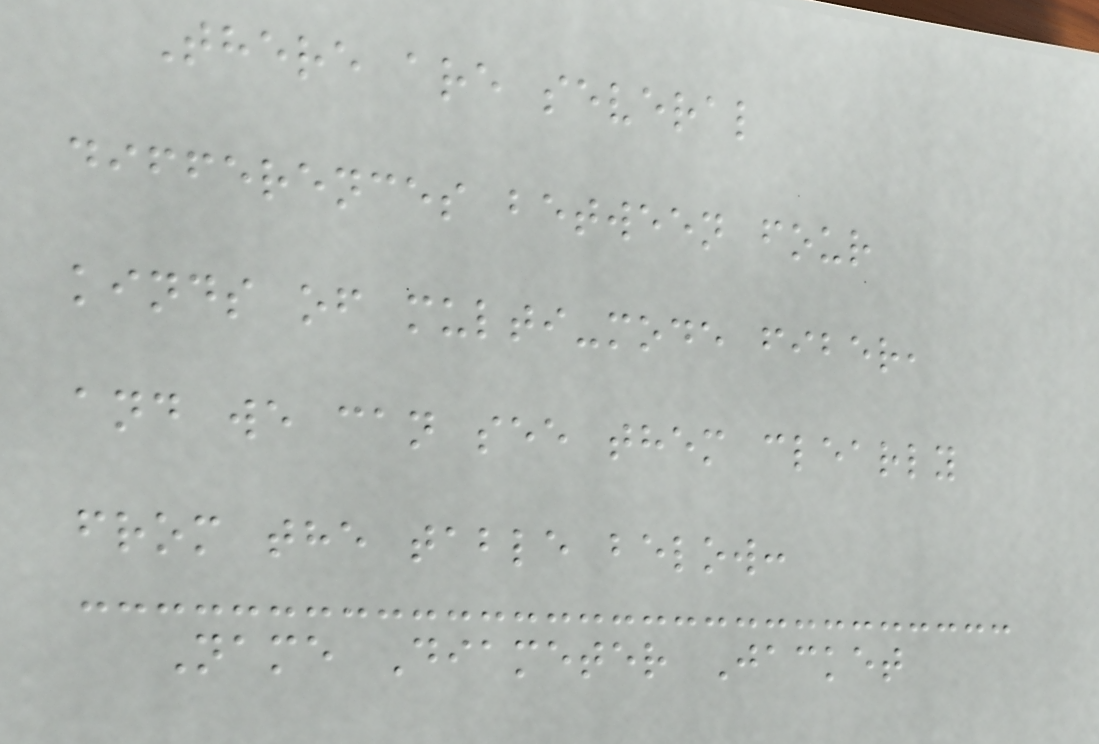There are several
differences between four
kinds of multi-mode fiber,
and we can see them clearly
from the table below:
Name Diameter Jacket
